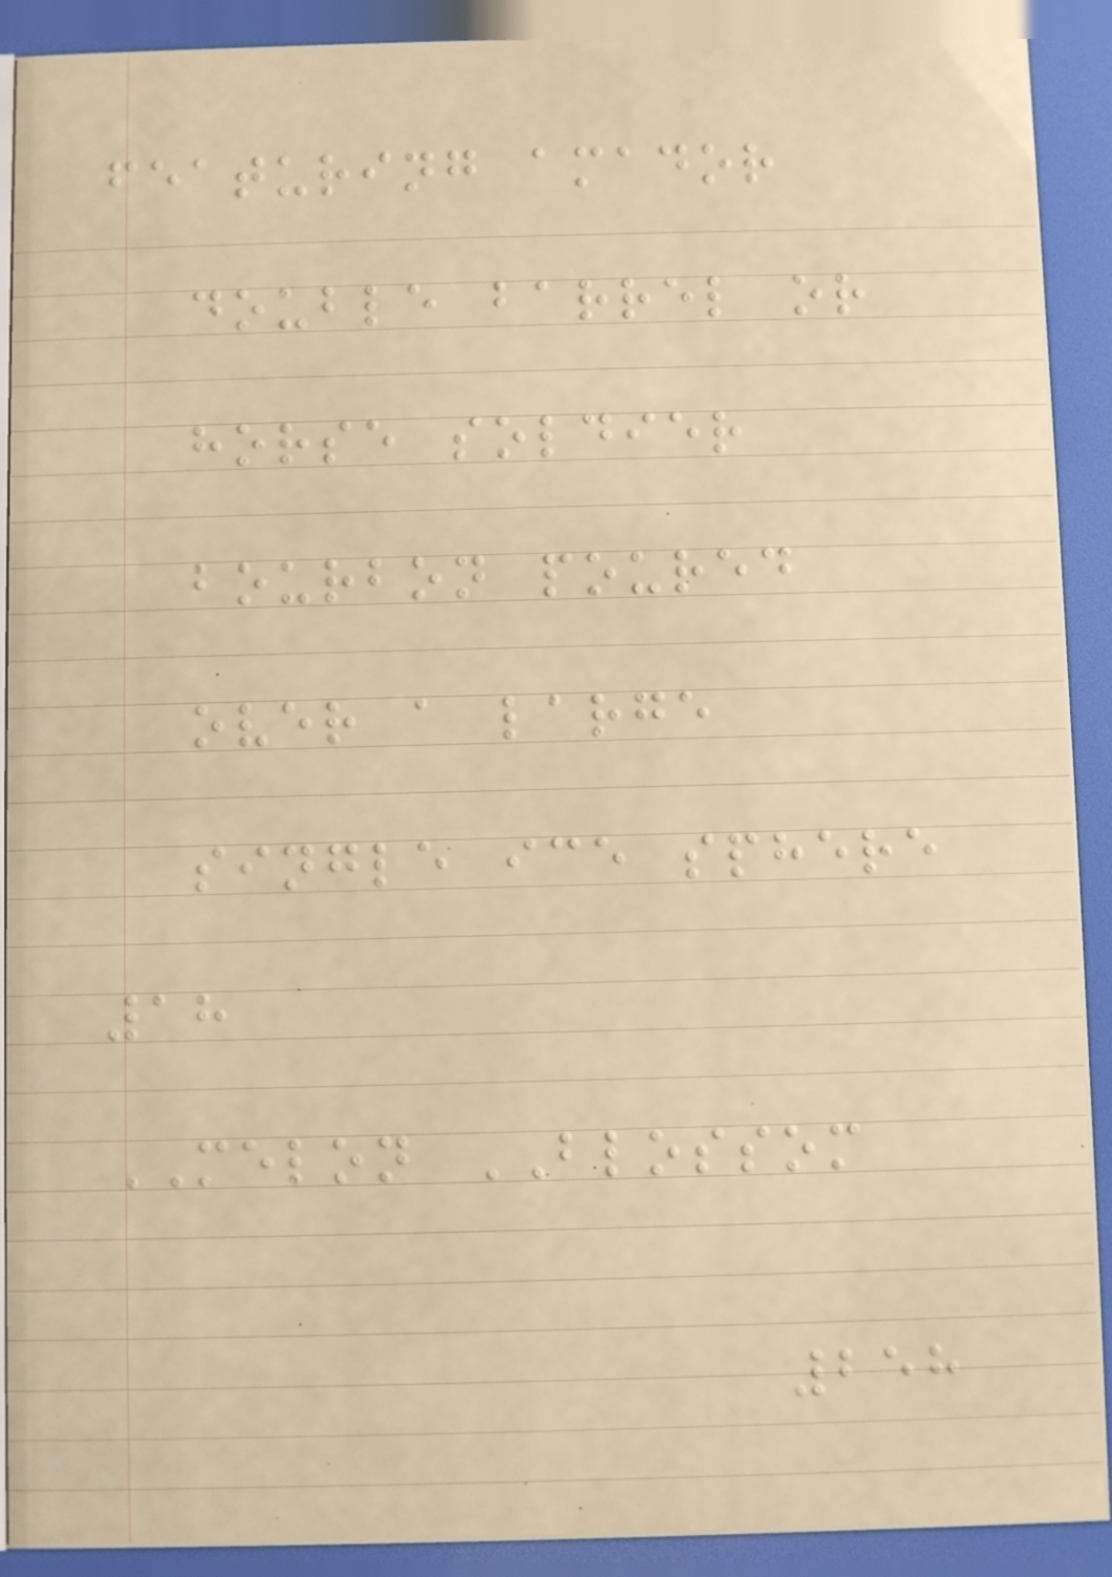featuring amador
double barrel or
horse soldier
bourbon poured
over a large
single ice sphere
18
MELON BLOSSOM
258
